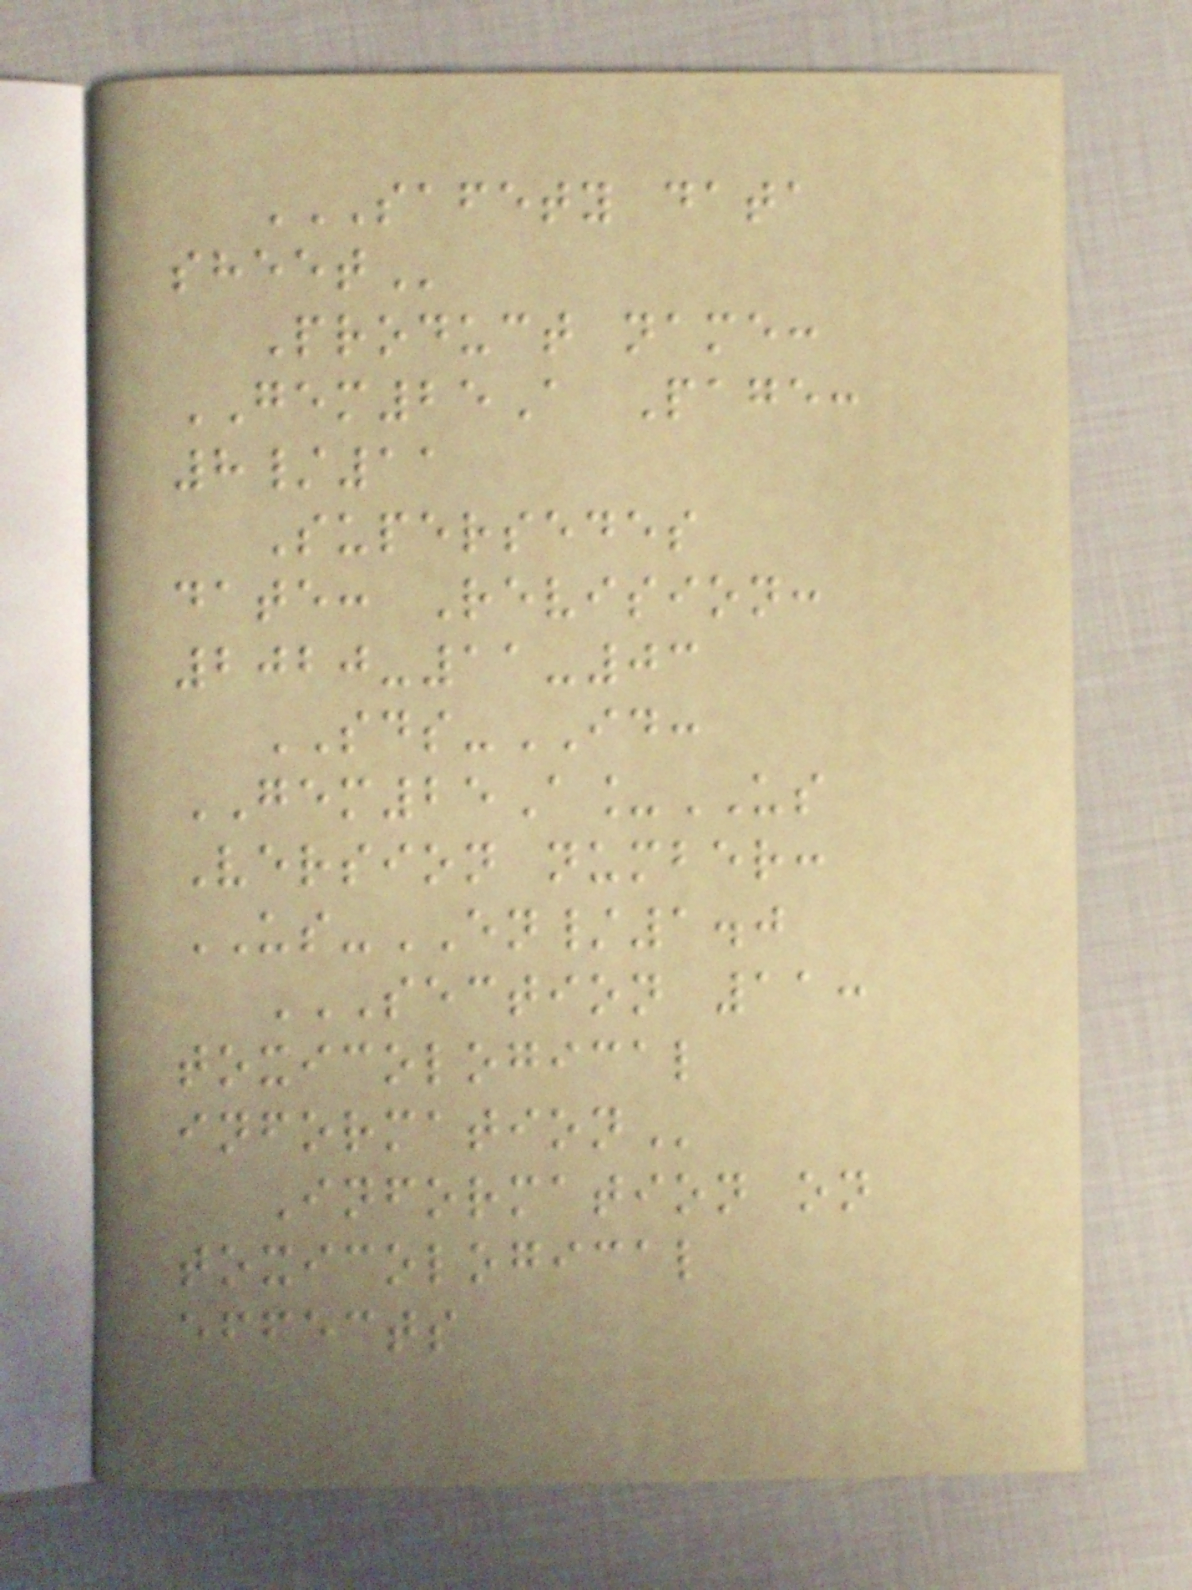SAFETY DATA
SHEET
Product name:
GEM25A Page:
8/11
Supersedes
date: Revision:
2020-11-03
SDS-ID:
GEM25A_US
Version number:
US-EN/1.0
SECTION 11:
TOXICOLOGICAL
INFORMATION
Information on
toxicological
effects
